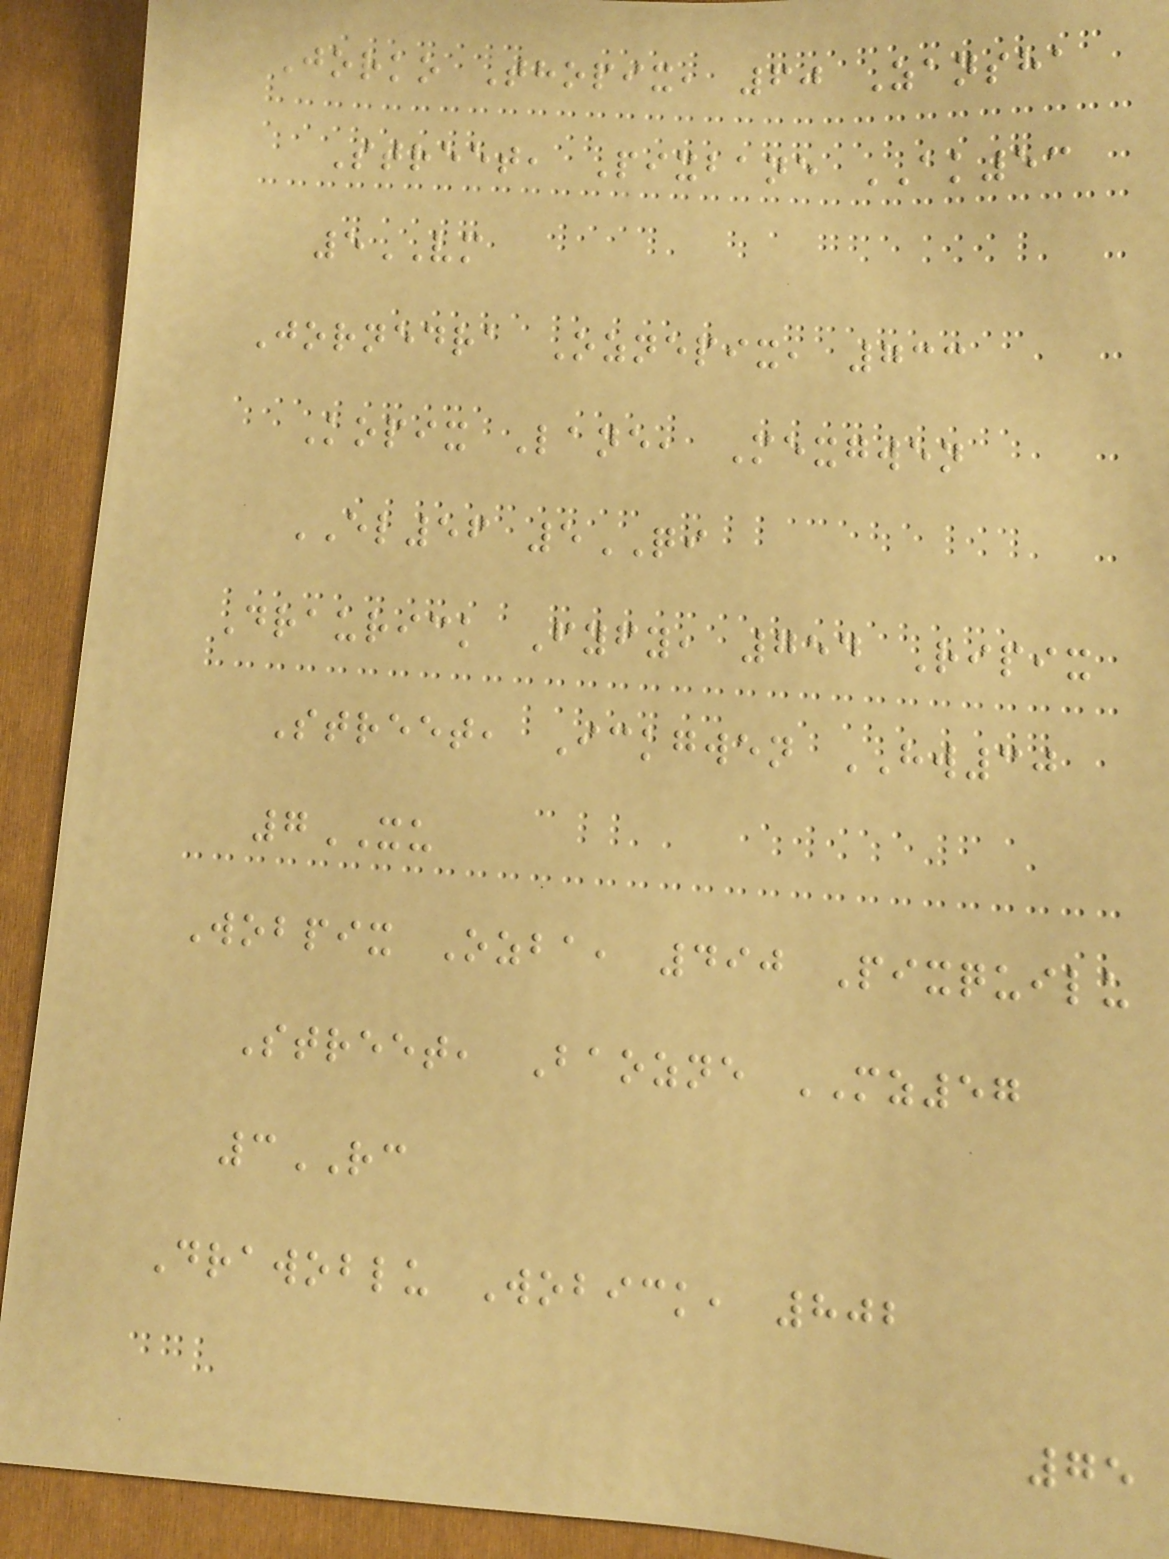Jorko Thopix, 60 Zansha
Street, Pixbane AK53
5VM
Jornedra Oznepix, 733
Kopix Lane, Mexgwen
EL56 5QI
Draurick Fyfy, 754 Ripix
Street, Ickgwen HW30
7XU
Wobpix Ozba, 490 Pixquilu
Street, Baozne MZ57
3RC
Drawoblu Wobick, 802
75
